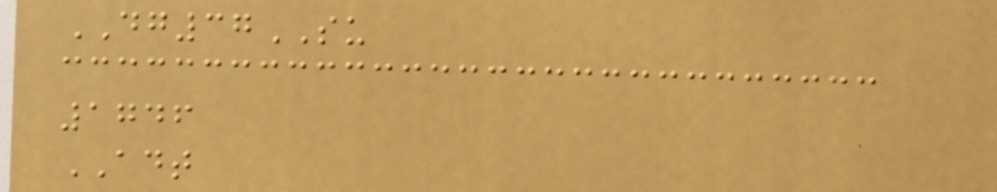DG37SU
1746
ADT
